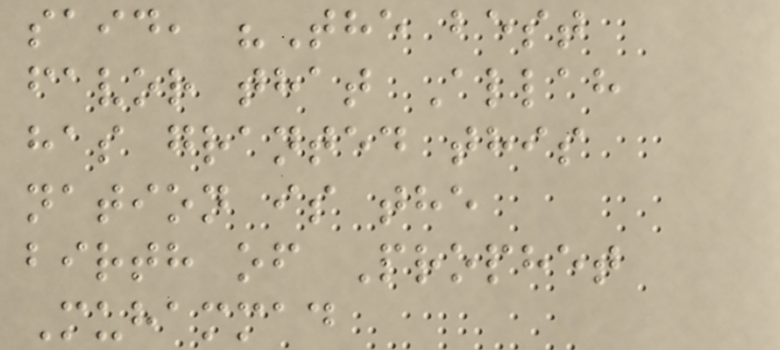said, "The best
favor that Allah
has granted this
nation is the
birth of Prophet
Muhammad
